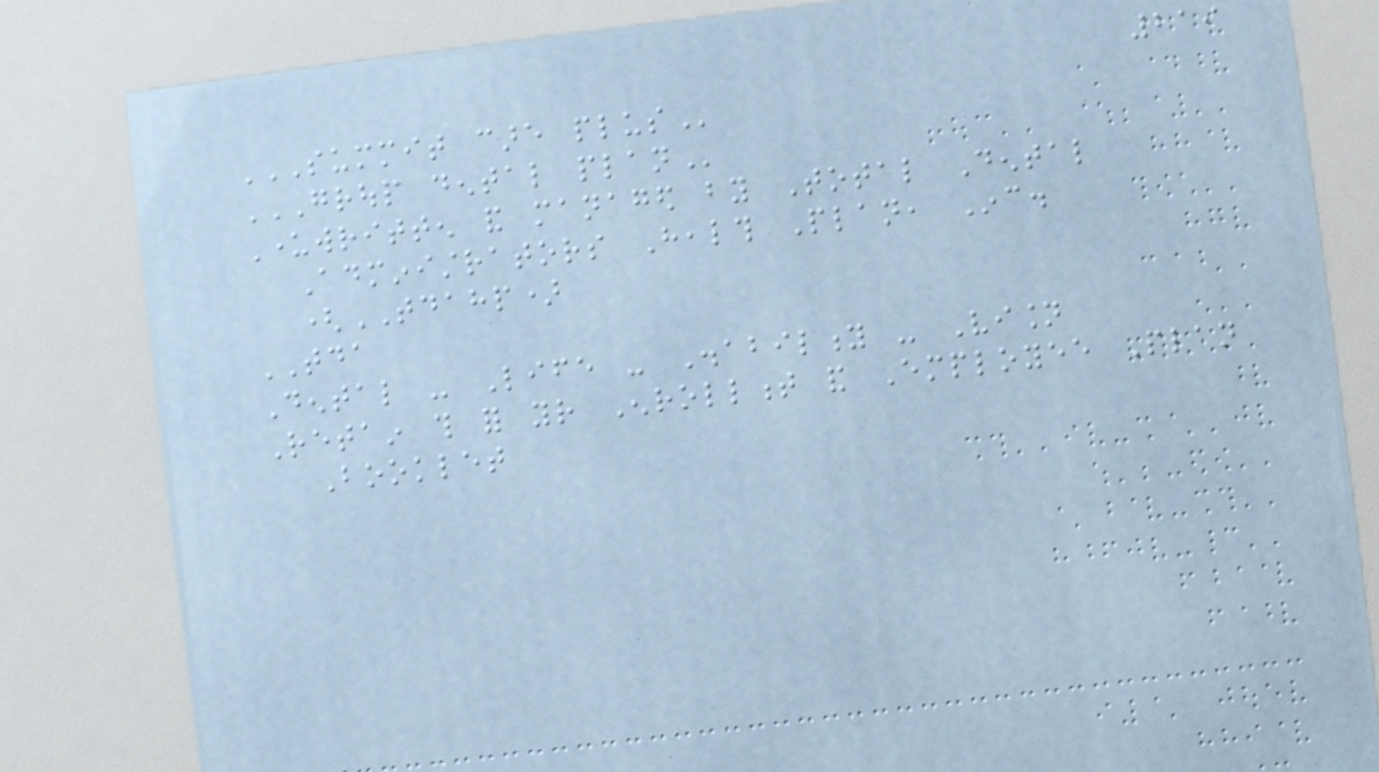219
SUMMIT CARE PLUS
GROUP DENTAL PLAN
Underwritten and managed by Total Dental
Administrators Health Plan, Inc.
(TDAHP)
TDA
Dental - Life - Disability - Vision
Retain this for your Enrollment and Employee Plan
Booklet
